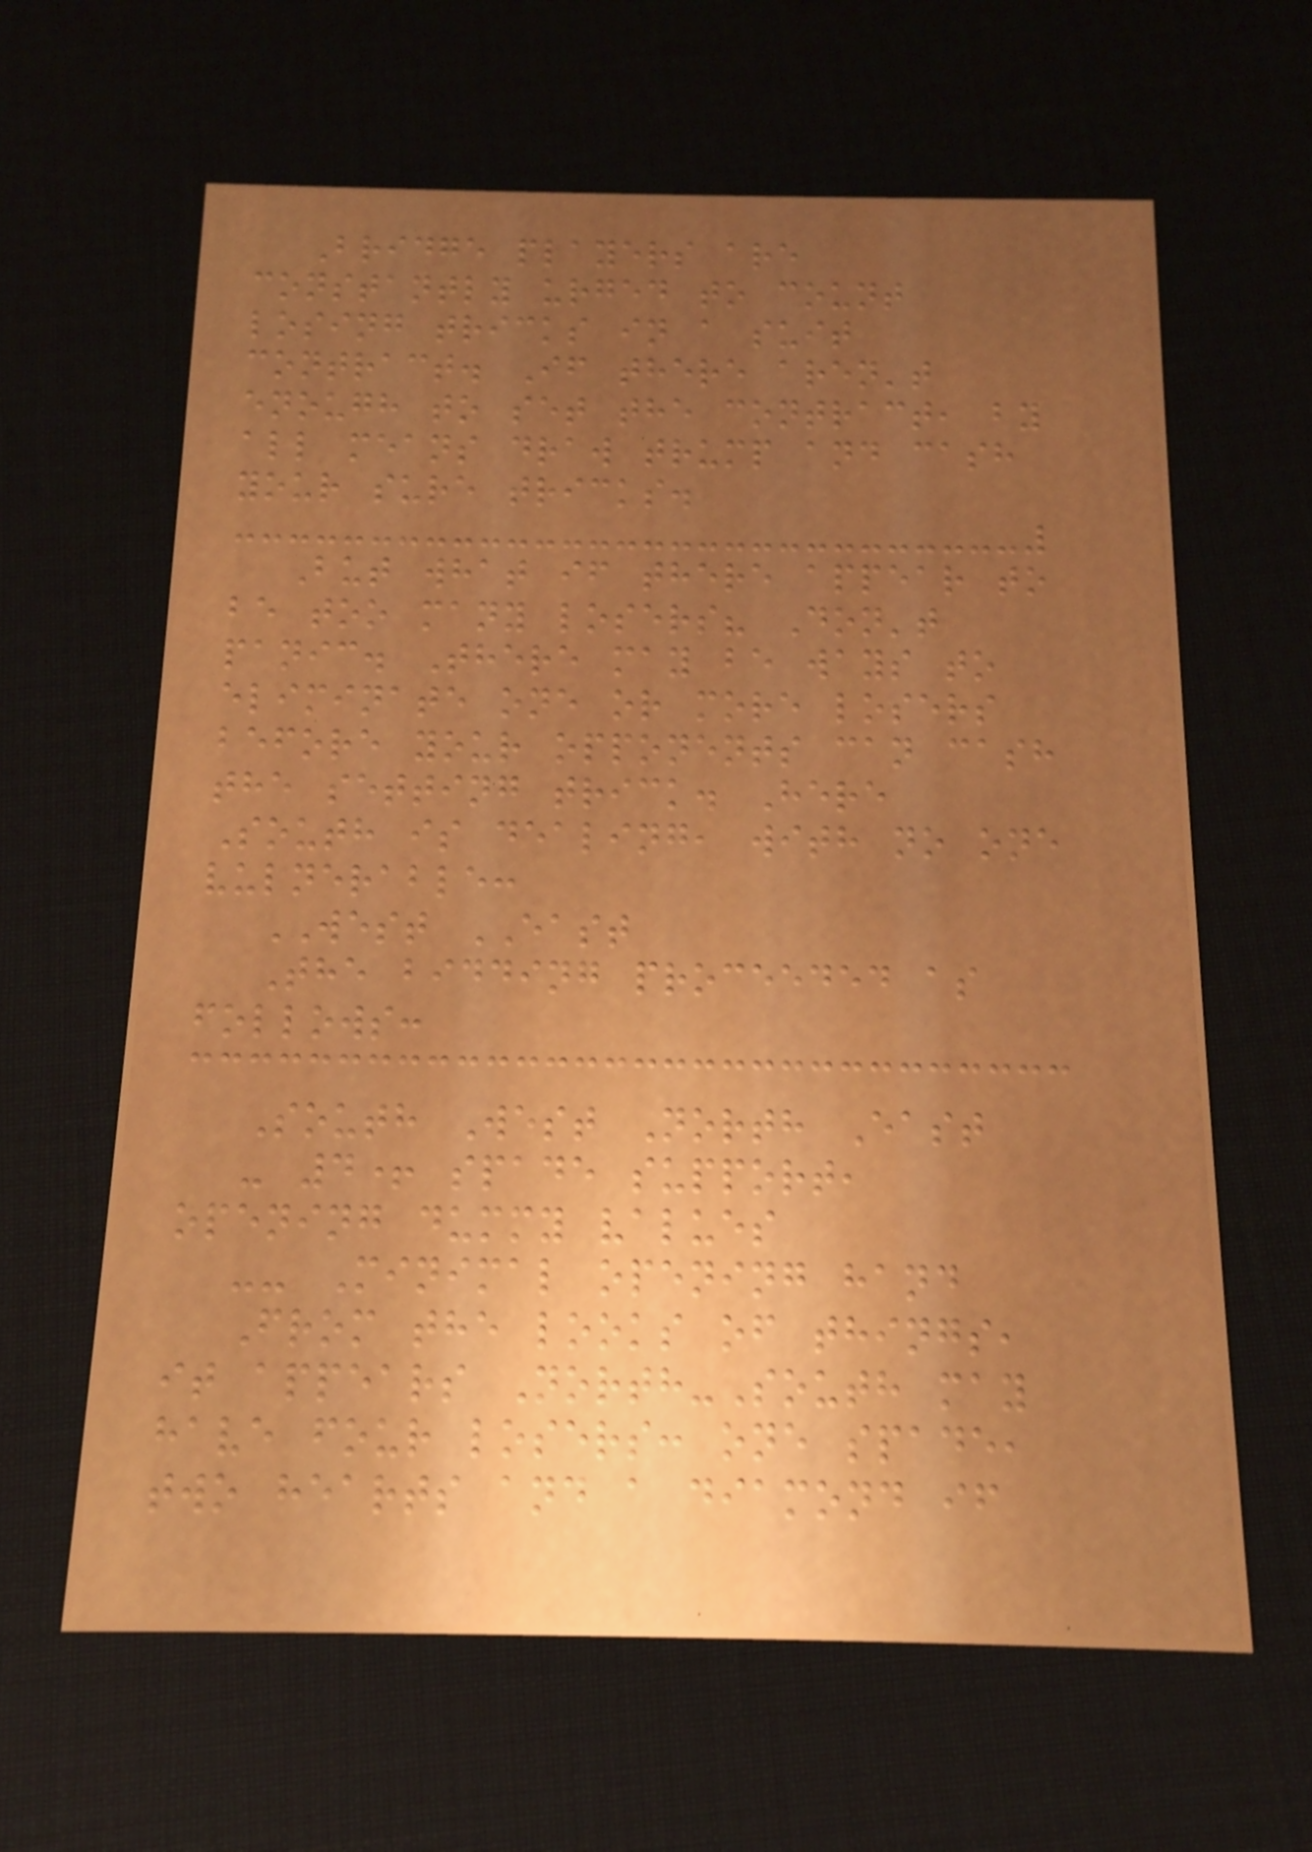Bridge players are
constantly urged to count
losing tricks in a suit
contract. If there aren't
enough to set the contract, by
all means draw trump and cash
your sure tricks.
But what if there appear to
be too many losers? Don't
panic. There may be ways to
eliminate one or more losers
before your opponents can cash
the setting trick. Here
South is dealing, with no one
vulnerable:
WEST EAST
The bidding proceeded as
follows:
South West North East
- 4+ spade support,
opening dummy values
-- Minimal opening hand
From the looks of things,
it appears North-South may
have four losers: one spade,
two hearts and a diamond if
